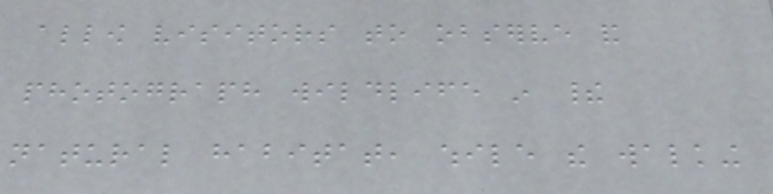allow visitors to observe and
photograph wildlife in their
natural habitat, while the walking
